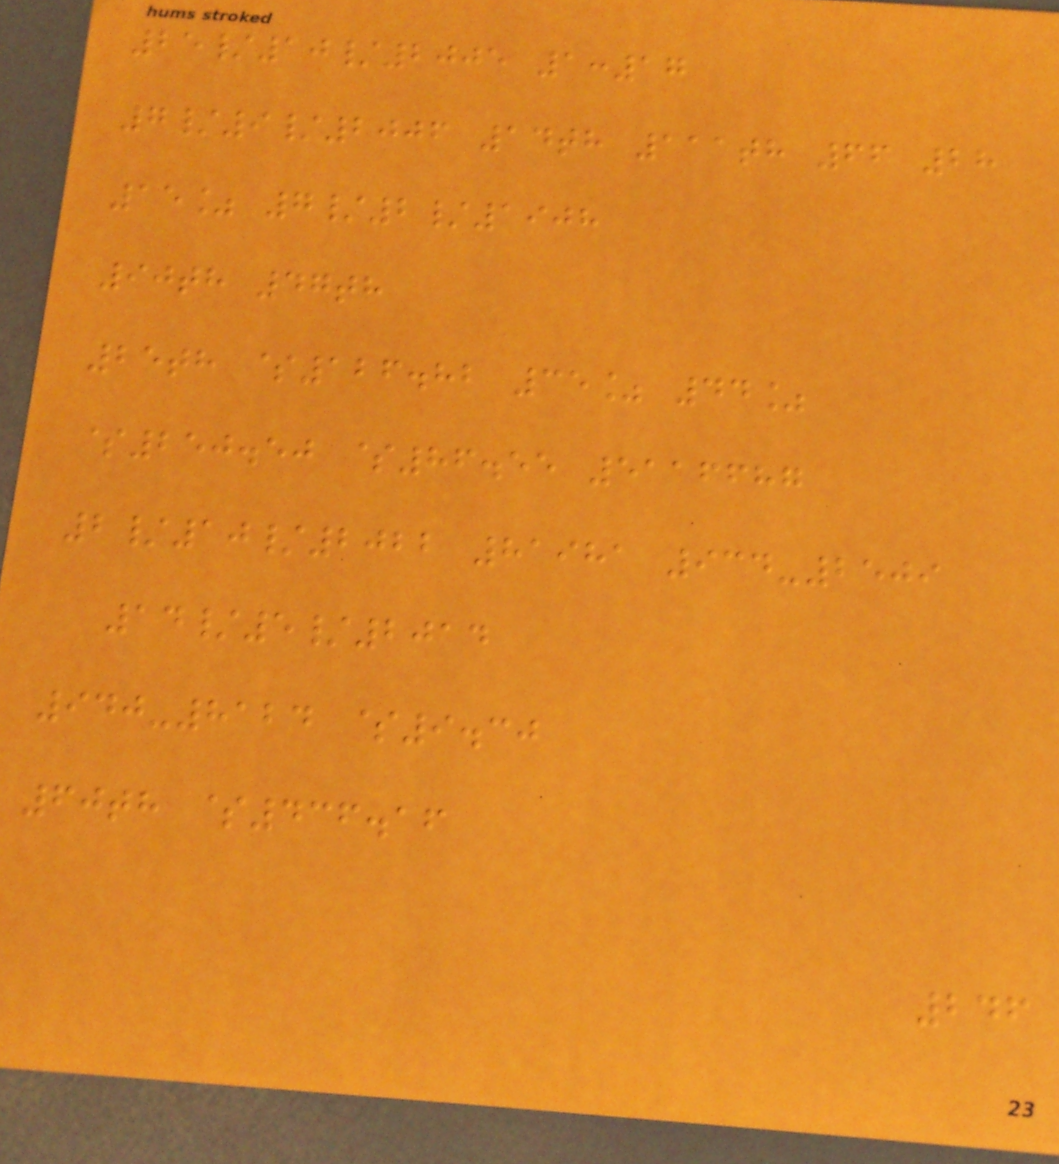25/10/2005 1:17
7/9/2006 14th 111th 66 28
15% 7/2/1908
90th 47th
25th $126.82 35% 44%
$250.50 $86.55 5116687
2/10/2022 81981 934-2509
14/5/2014
940-8124 $9.30
60th $436.16
246
